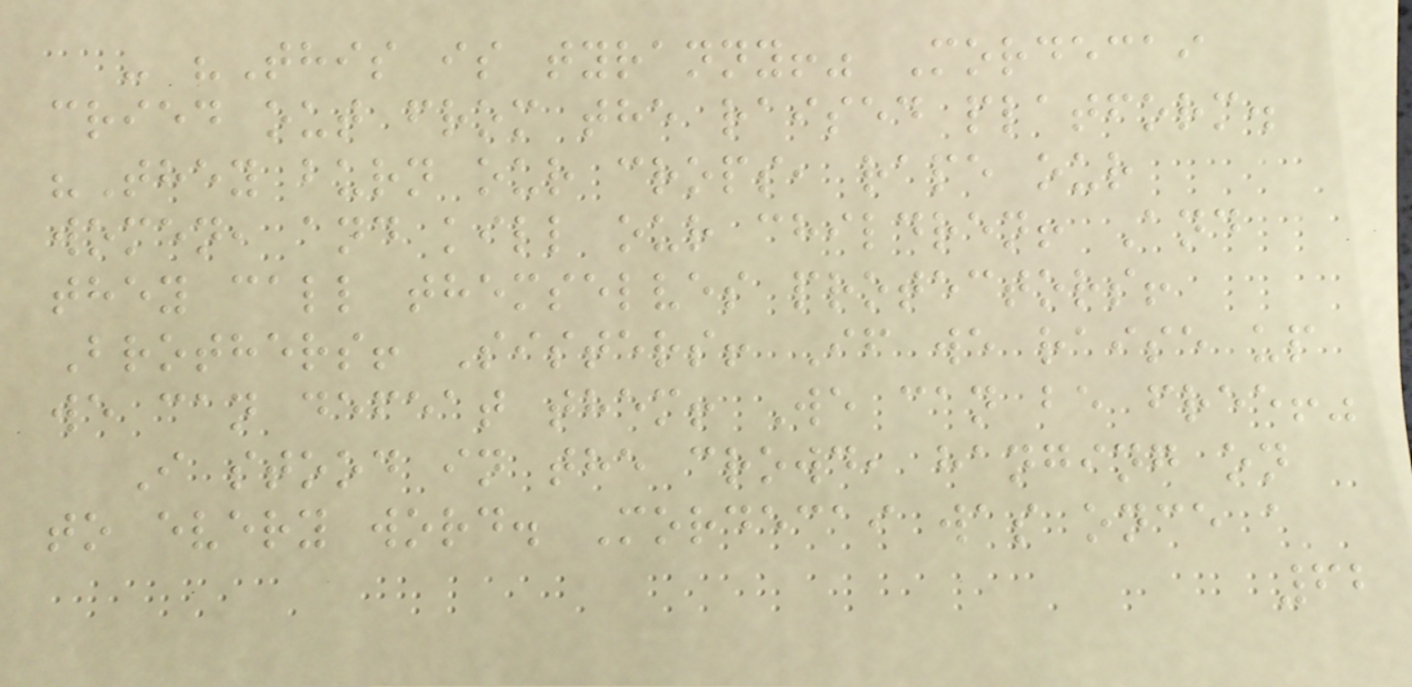- "This is tyranny!" Mordecai
cried out from the raised platform.
"They burn our crops, rape our
women, and kill our children! And
they call themselves protectors!
Brothers! Sisters! If we raise up
we can defeat them! We can be free!"
I stood in the crowd, hanging on
to every word. Mordecai was once a
62
